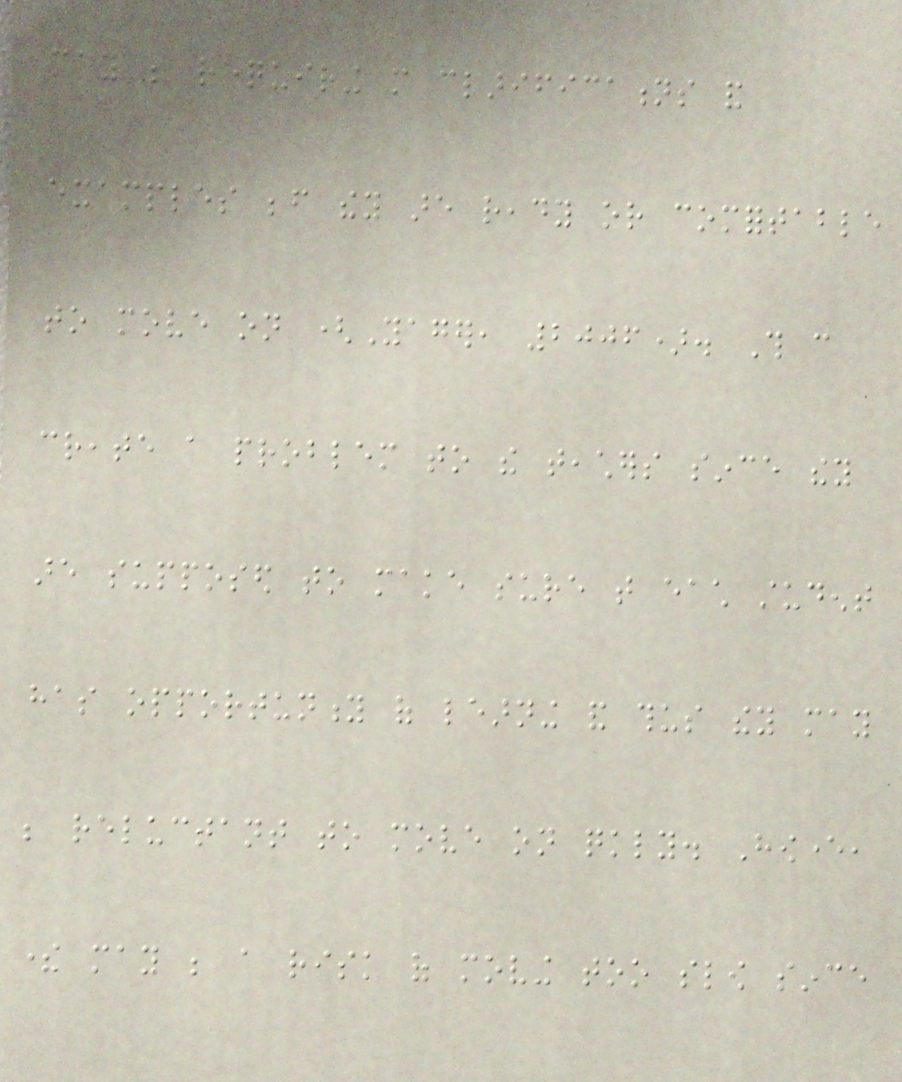may be requiring more clarifications and
examples before they are ready or comfortable
to move on (Yager, 2006). This can
create a problem to the teachers since they
are supposed to make sure that each student
has opportunity of learning and thus they may
be reluctant to move on quickly. However,
there may be a risk of moving too slow since
